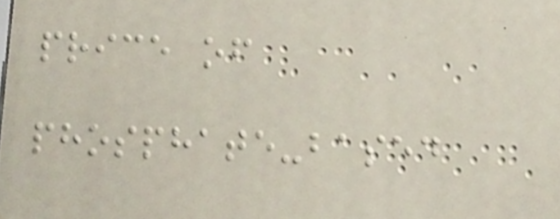price of
phosphate-based
